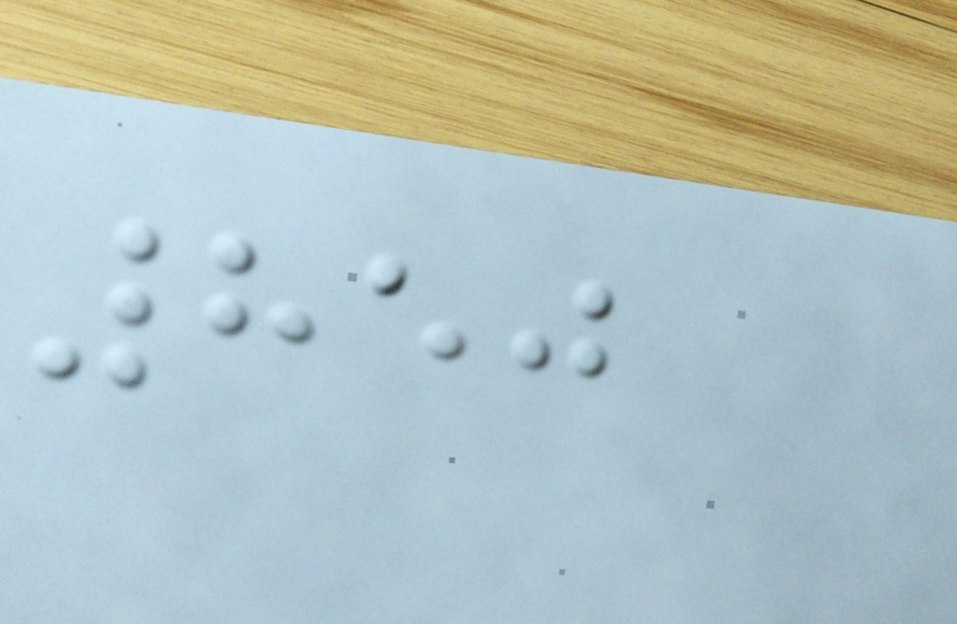850
